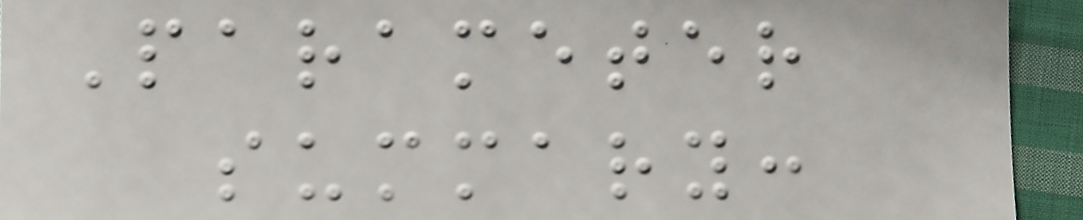Parameter
summary:
